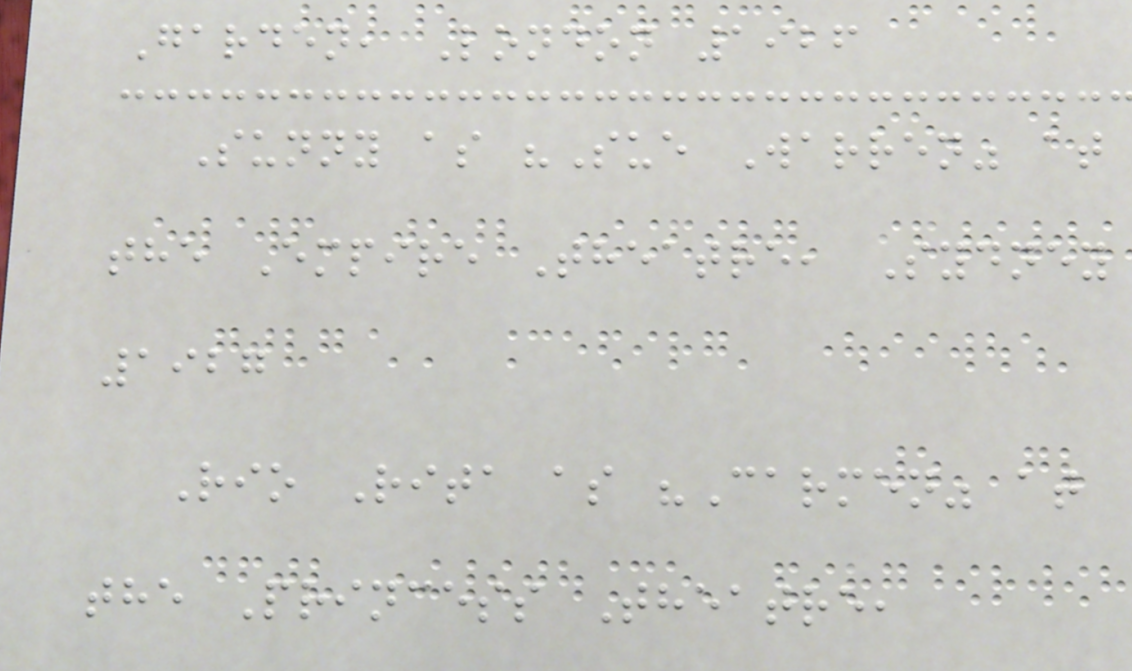Garden, London 1926
Sunny as "Sue Warren" at
the Empire Theatre, Sydney
1927
Rio Rita as "Carmen" at
the Princess Theatre,
